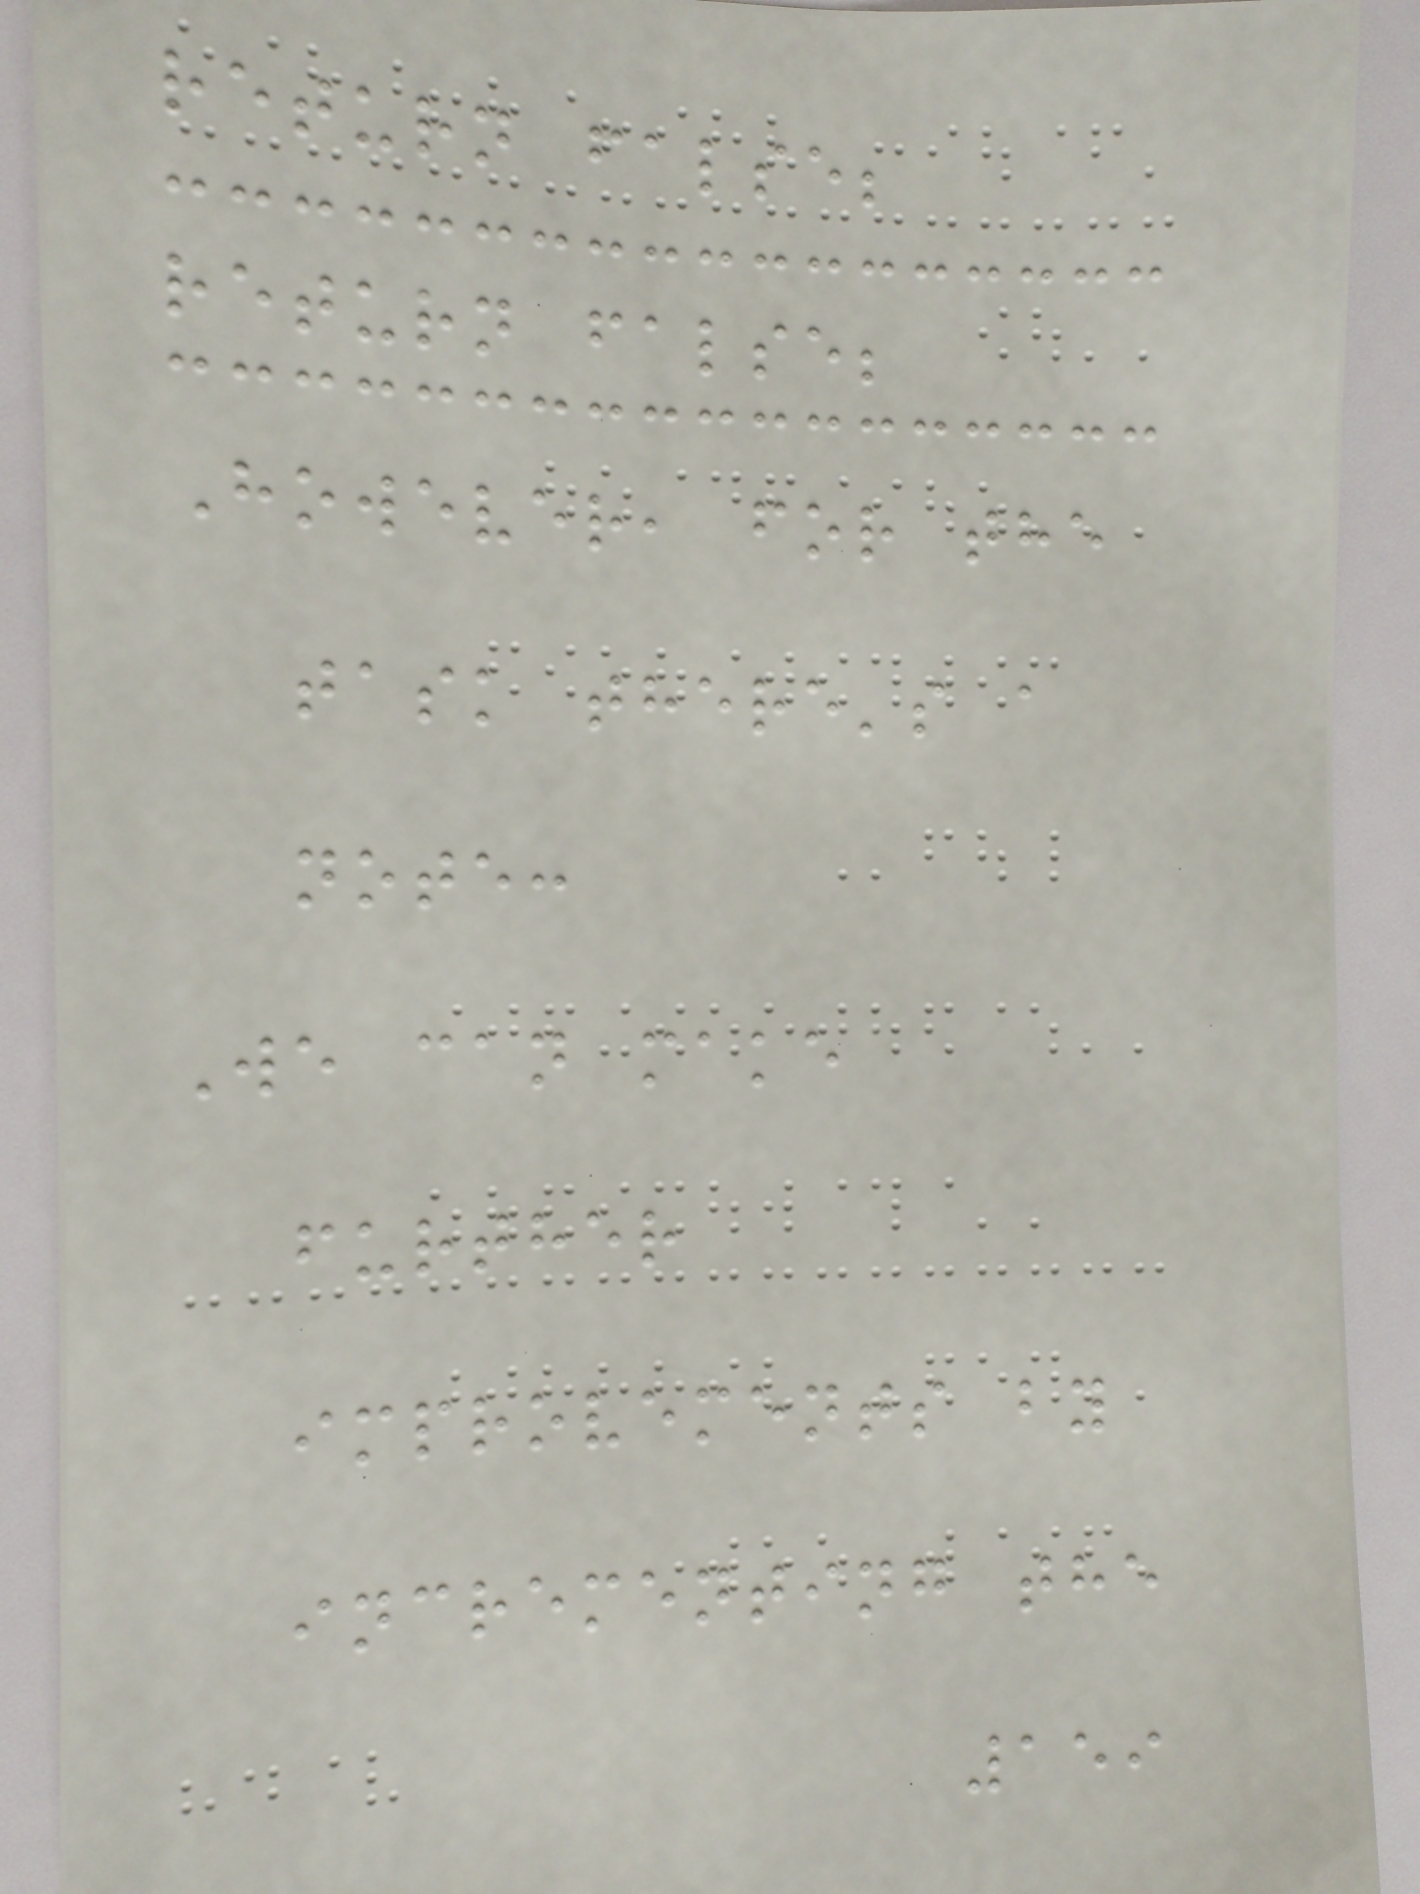return false;
return false;
However, for the
task there's a
note:
We can make
further
improvements by
incrementing the
159
